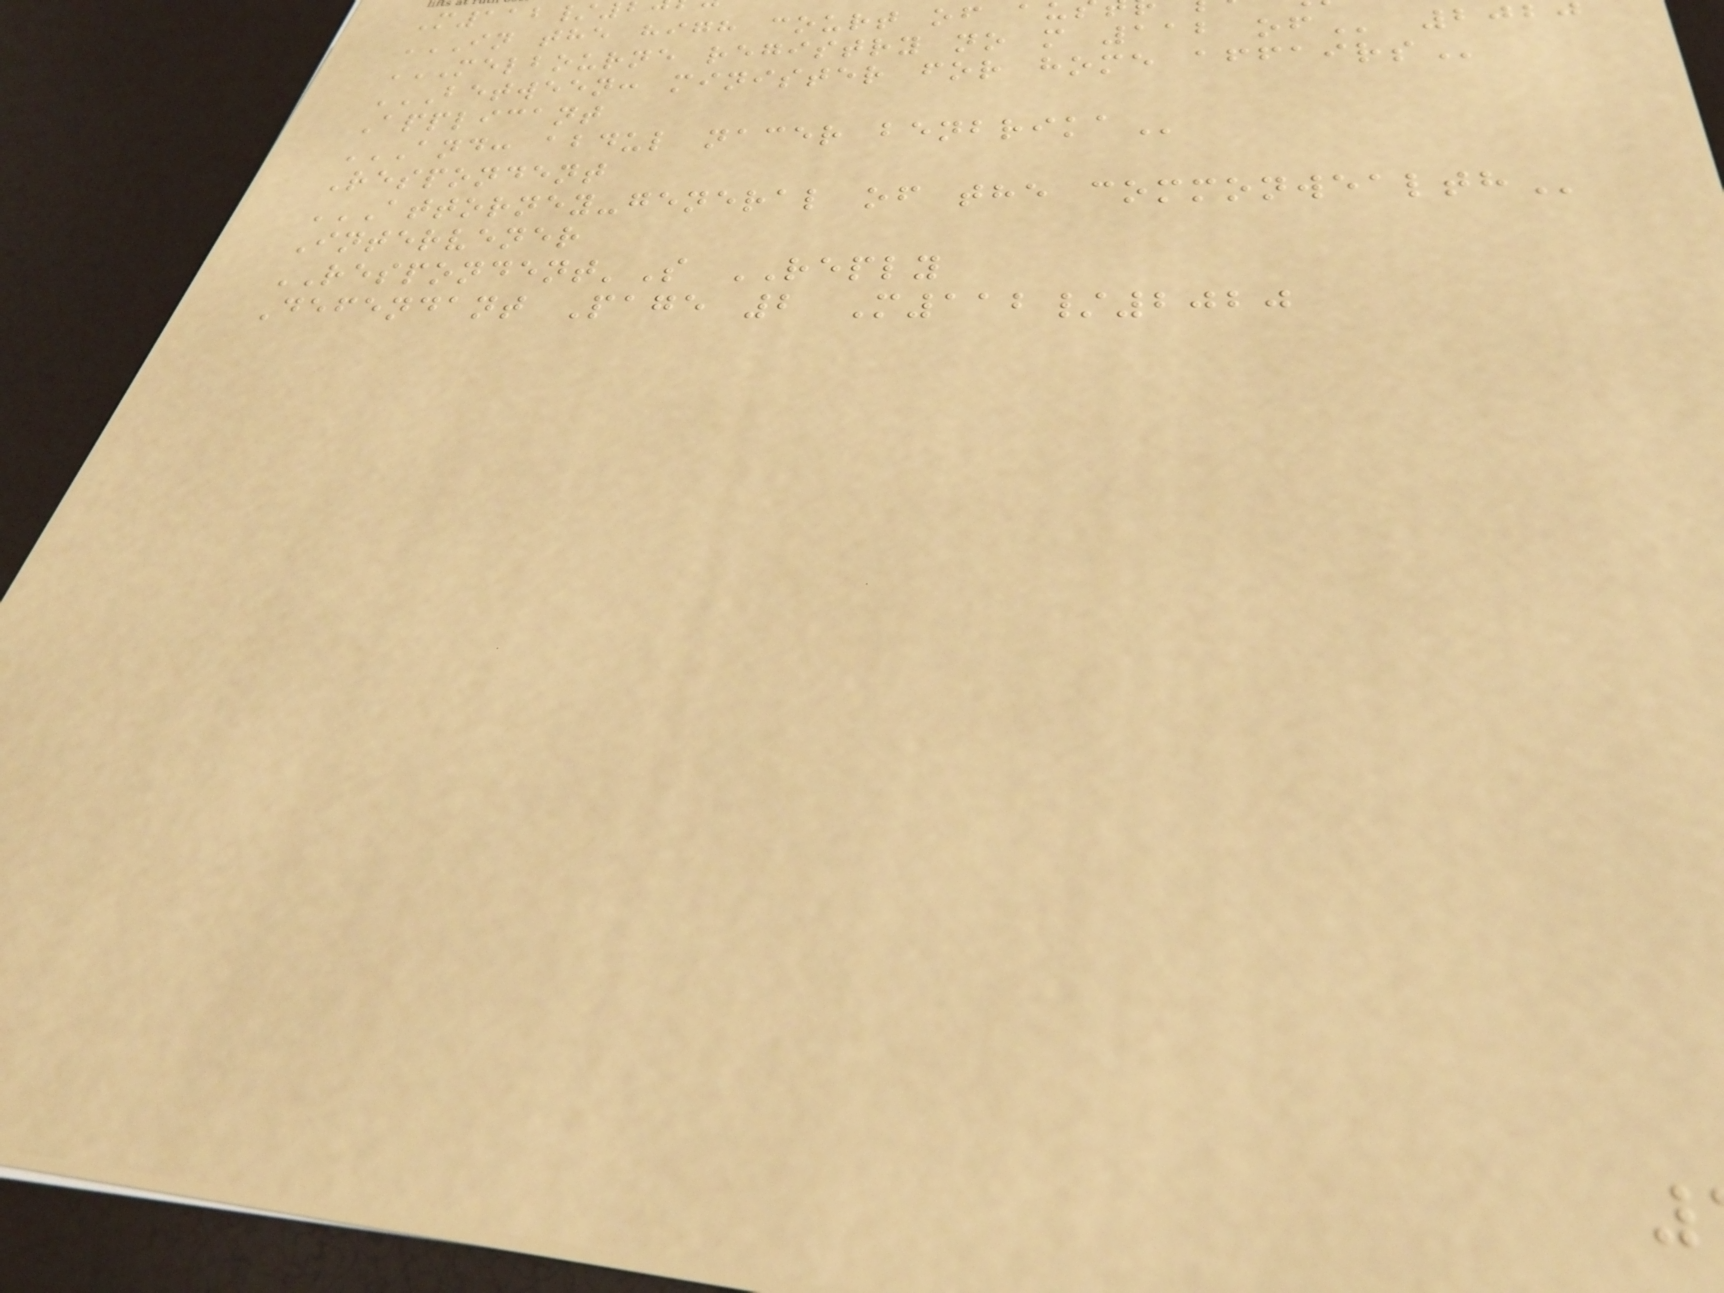M112/
MELBOURNE REGISTRY NO M 112 OF 202
BETWEEN: MINISTER FOR HOME AFFAIRS
Applicant
AND: ABDUL NACER BENBRIKA
Respondent
ATTORNEY-GENERAL OF THE COMMONWEALTH
Intervener
RESPONDENT'S REPLY
Defendant Page 2 M112/2020
